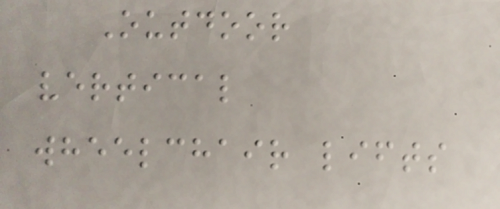Outdoor
vertical
wheelchair lifts
